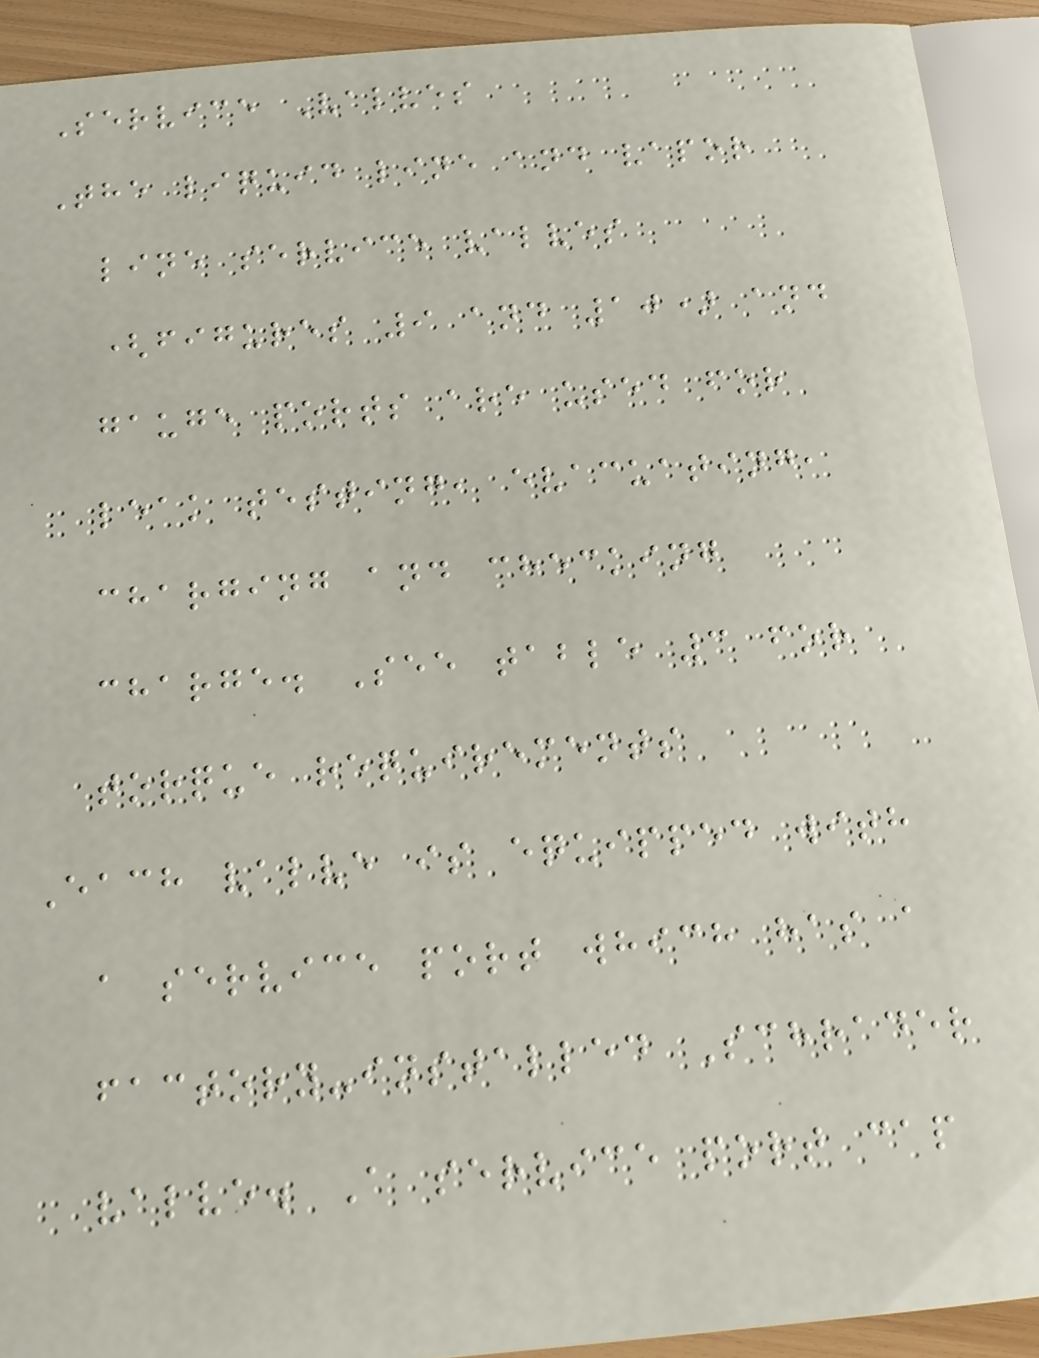Service Valves
The liquid line and vapor
line service valves
(figures 9 and 10) and
gauge ports are used for
leak testing, evacuating,
charging and checking
charge. See table 3 for
torque requirements
Each valve is equipped with
a service port which has a
factory-installed Schrader
valve. A service port cap
